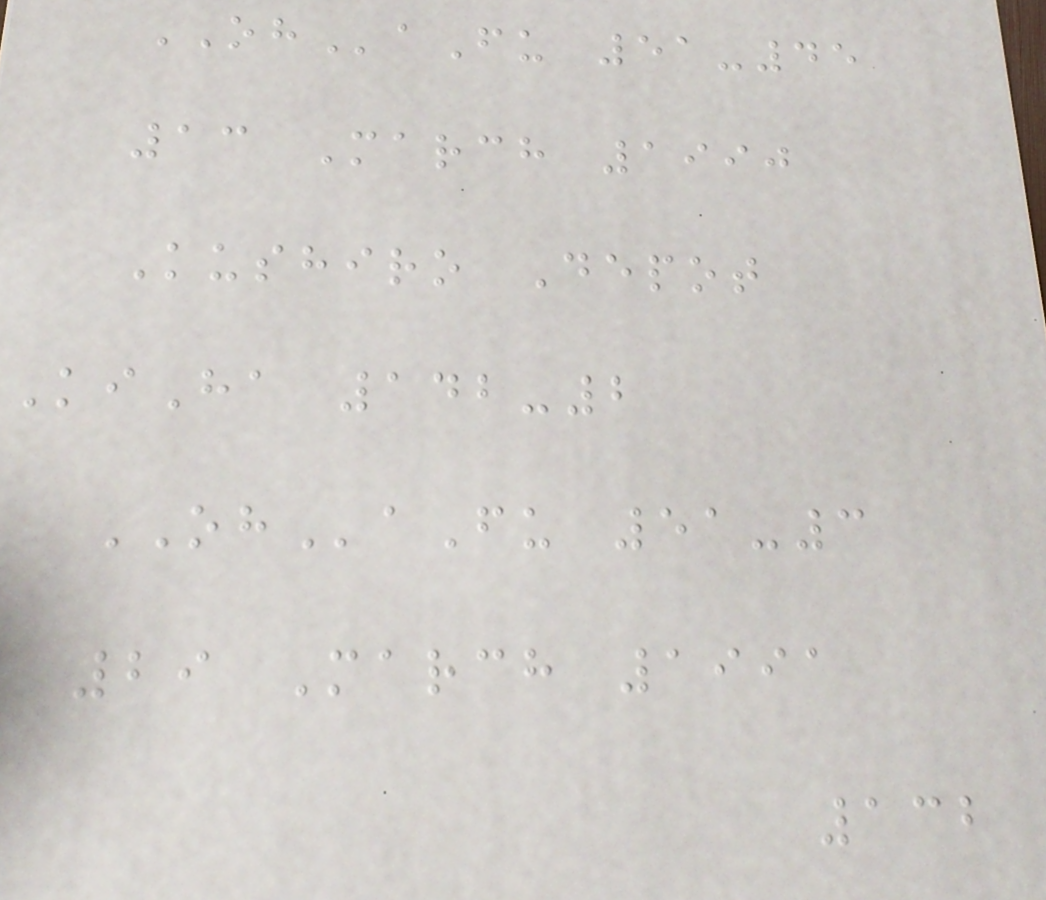OHaFu 51-45
13 March 1990
Kushiro Depot
KiHa 142-2
OHaFu 51-3
29 March 1991
132
